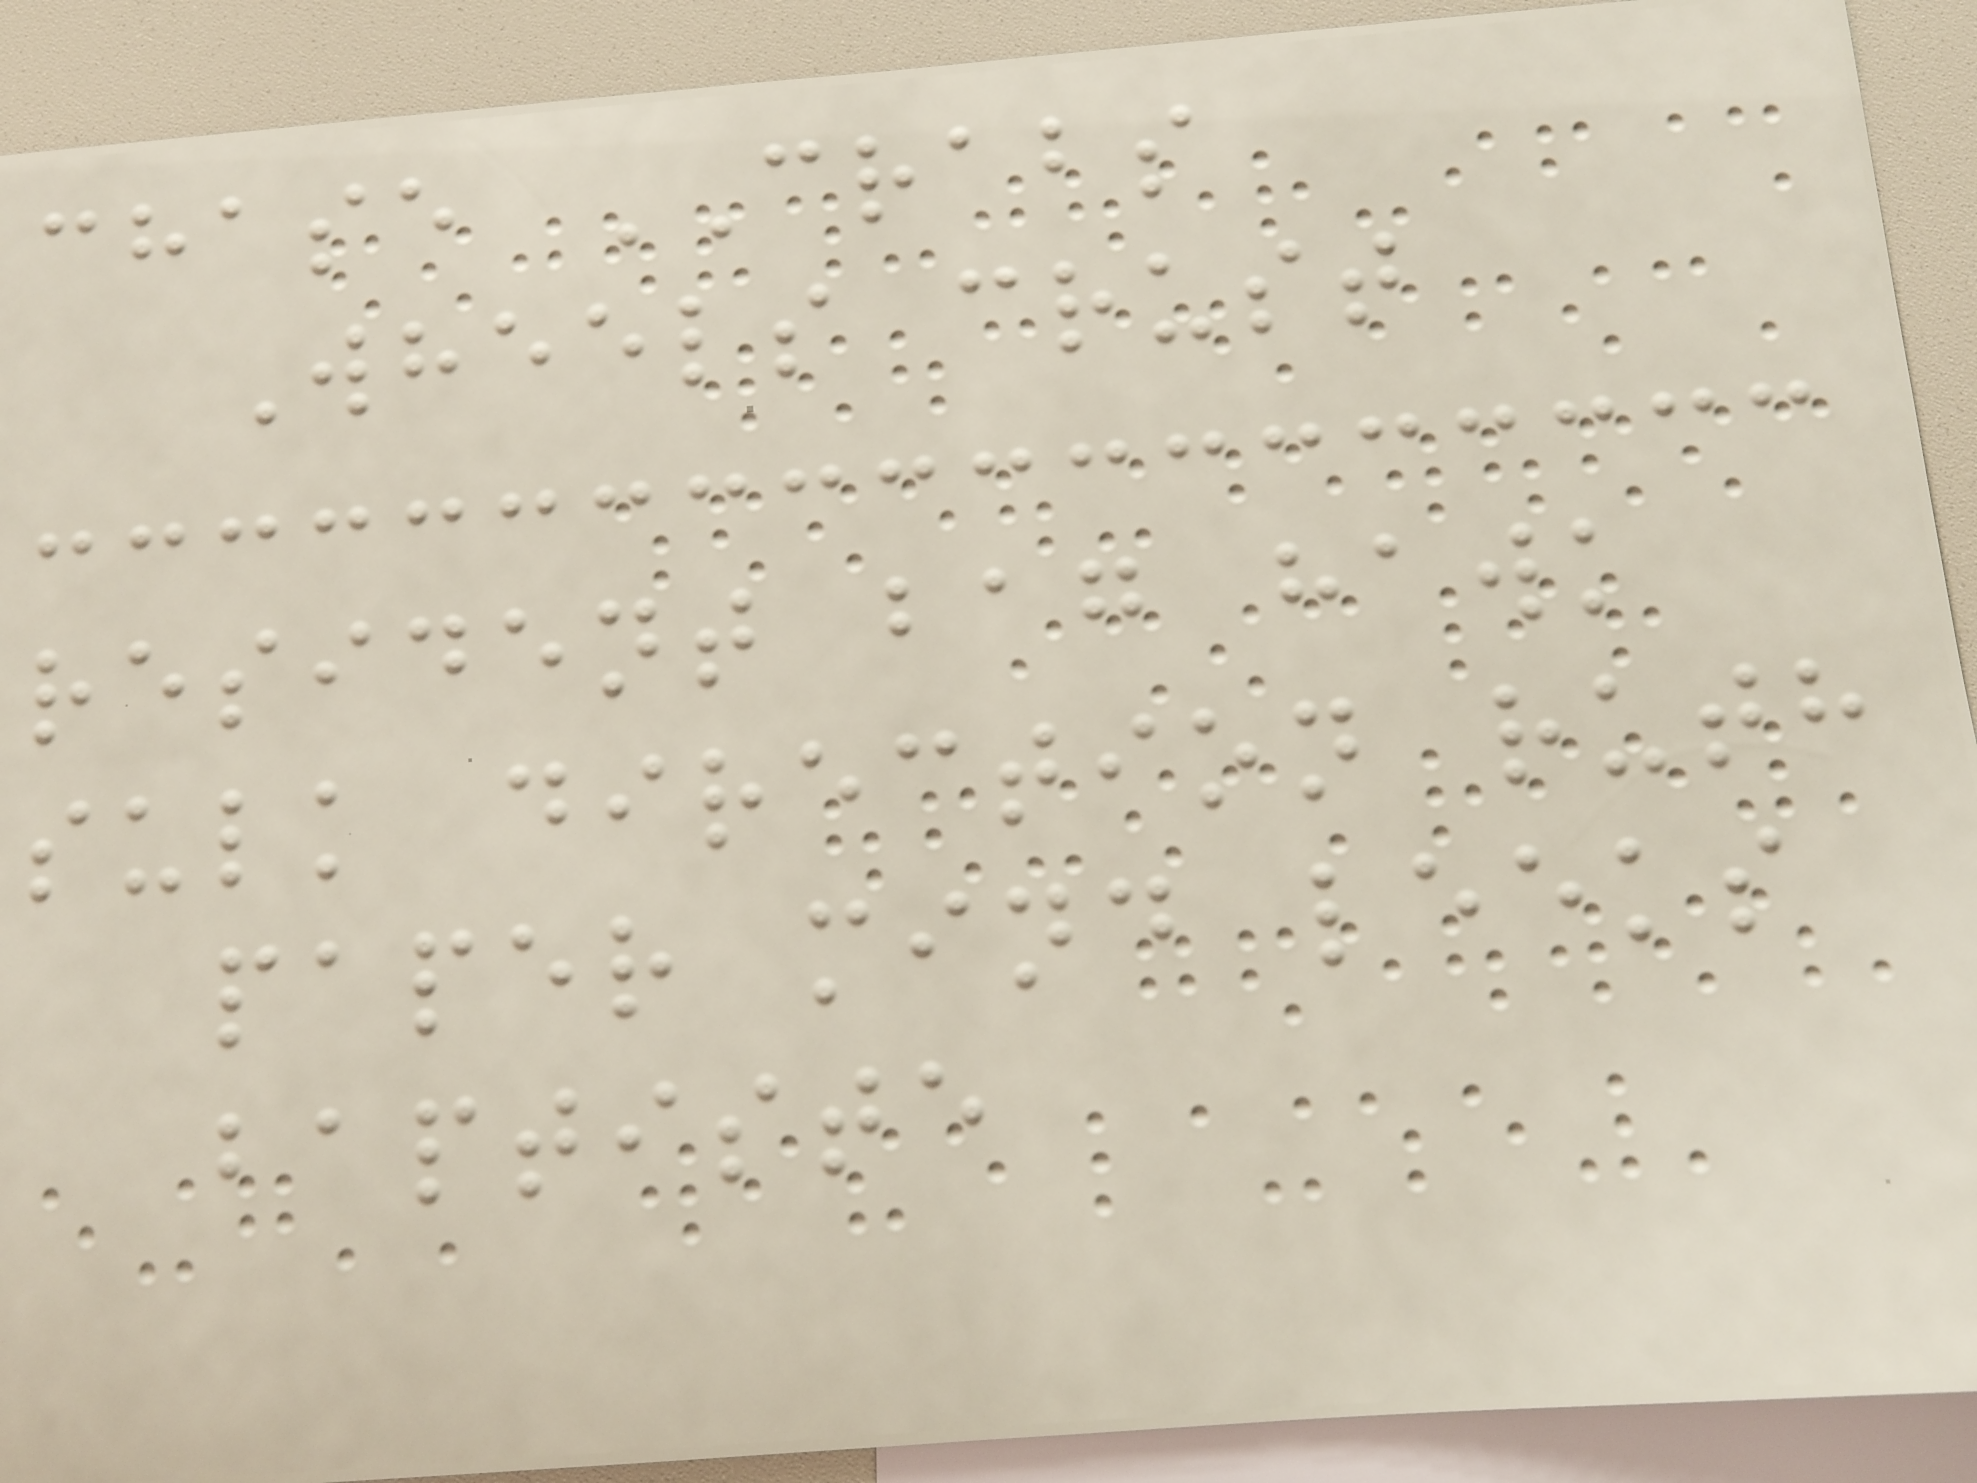chase CRABS
Wheels crust
resident bag hawk
sulk direction ruth
paper mind leeks
baptiste
